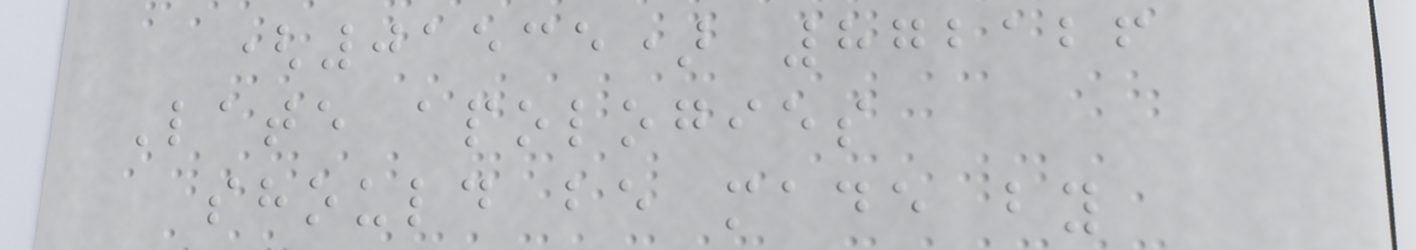(01535) 872126
Late apologies
should be made by
